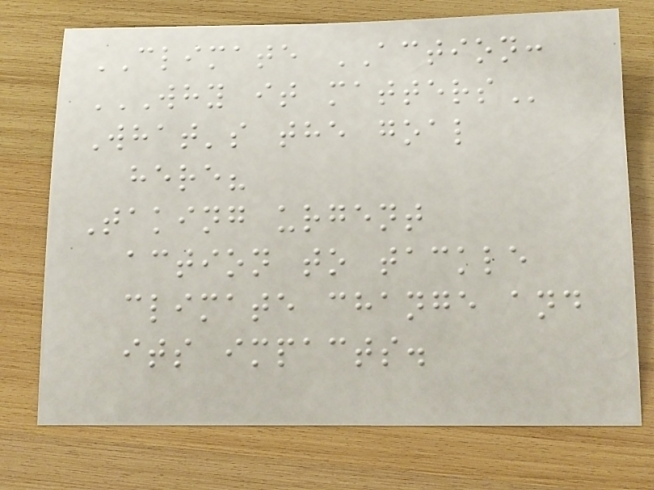CLIMATE ACTION:
WHY IT MATTERS
What's the goal
here?
Taking urgent
action to tackle
climate change and
its impacts.
